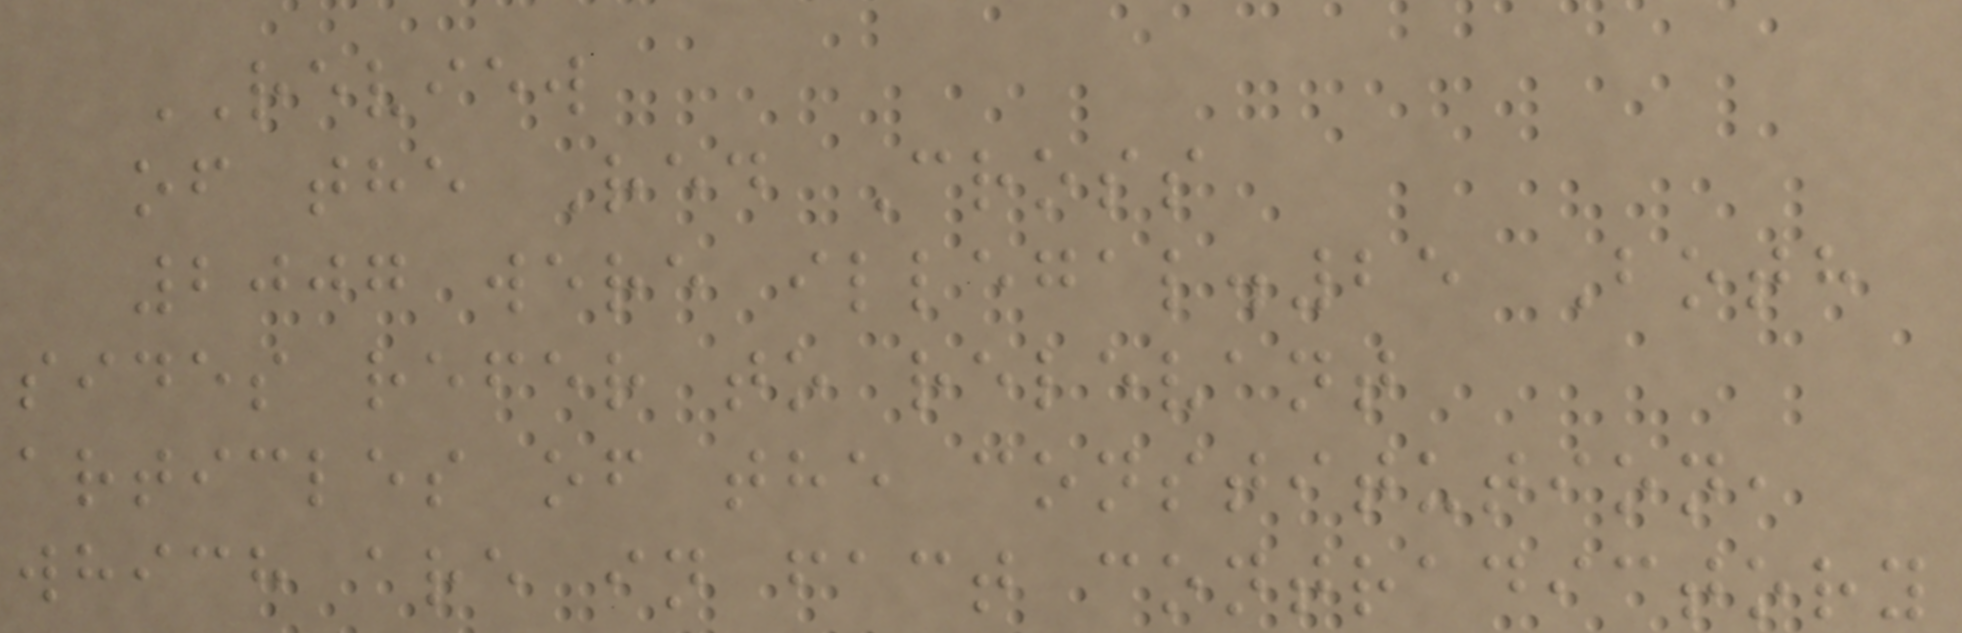REVIEW
of the Red Cross
2007 were illegal.25 Both
sides refer to relevant
articles of the constitution,
which are in fact contradictory
